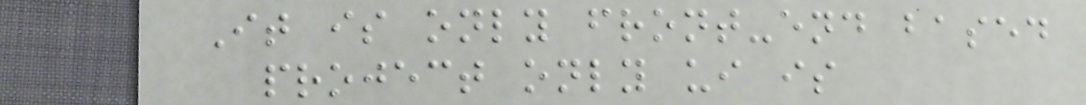It is only front-end based
project only ui is
